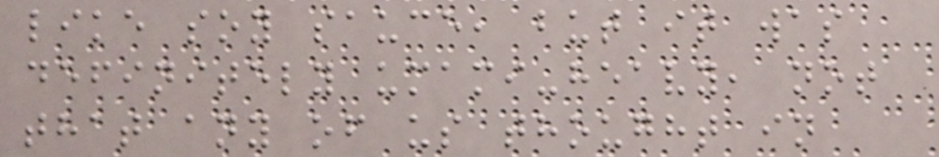like soy sauce, but it was
definitely umami-heavy, not
that any of us thought in
